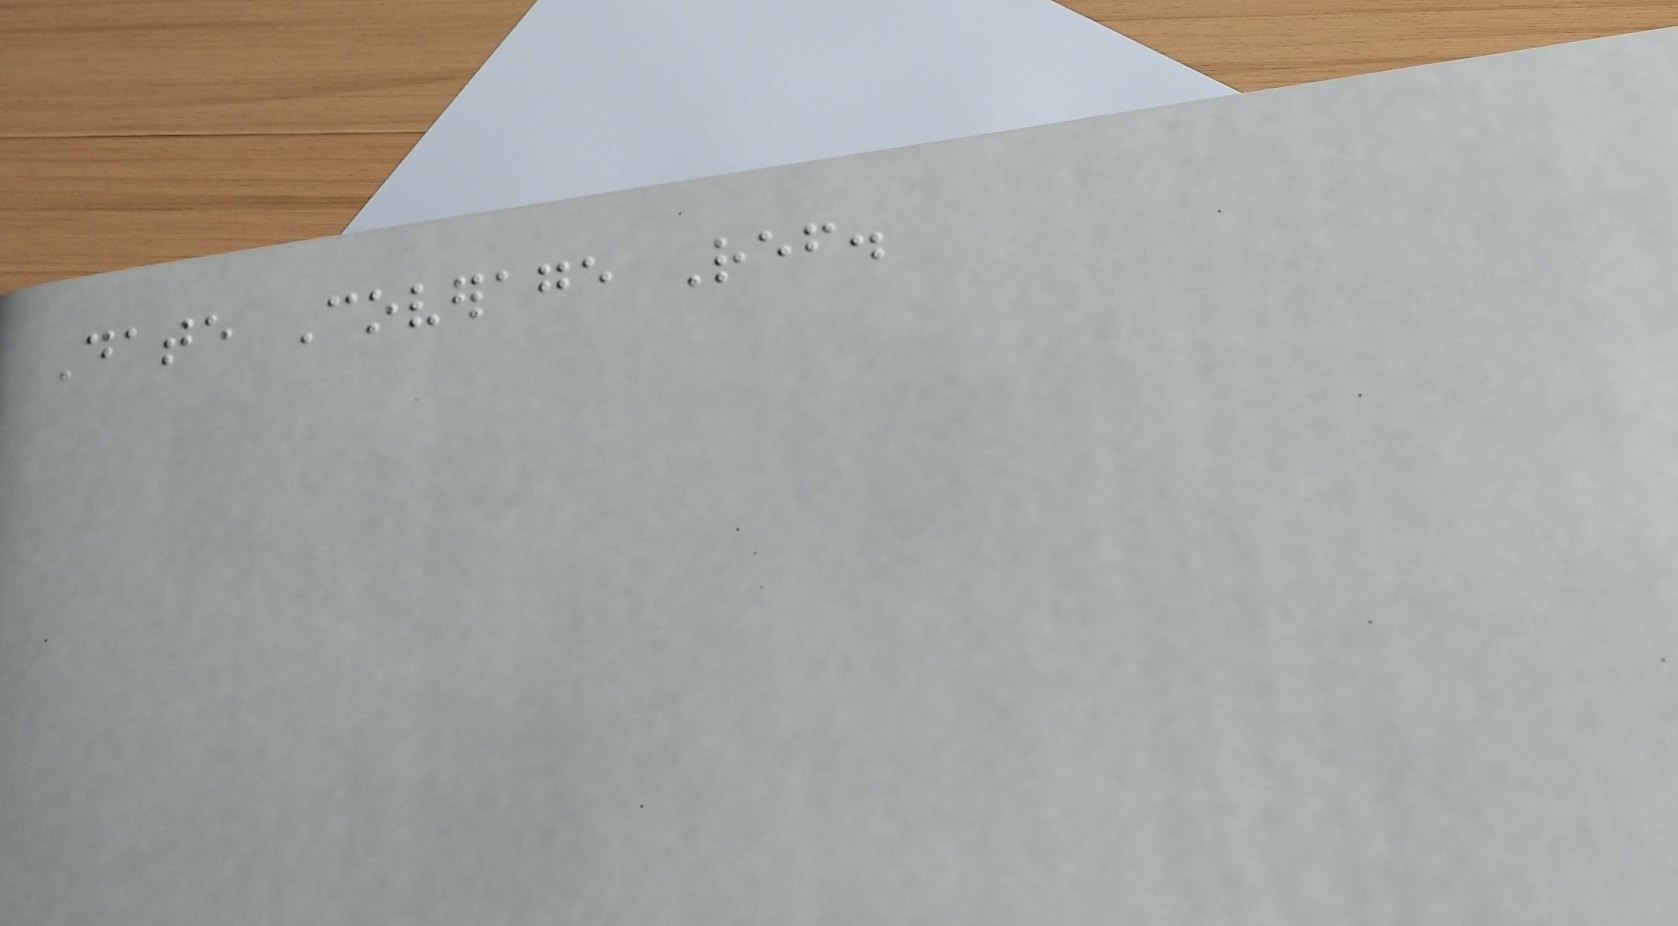Date Coverage Ref.
